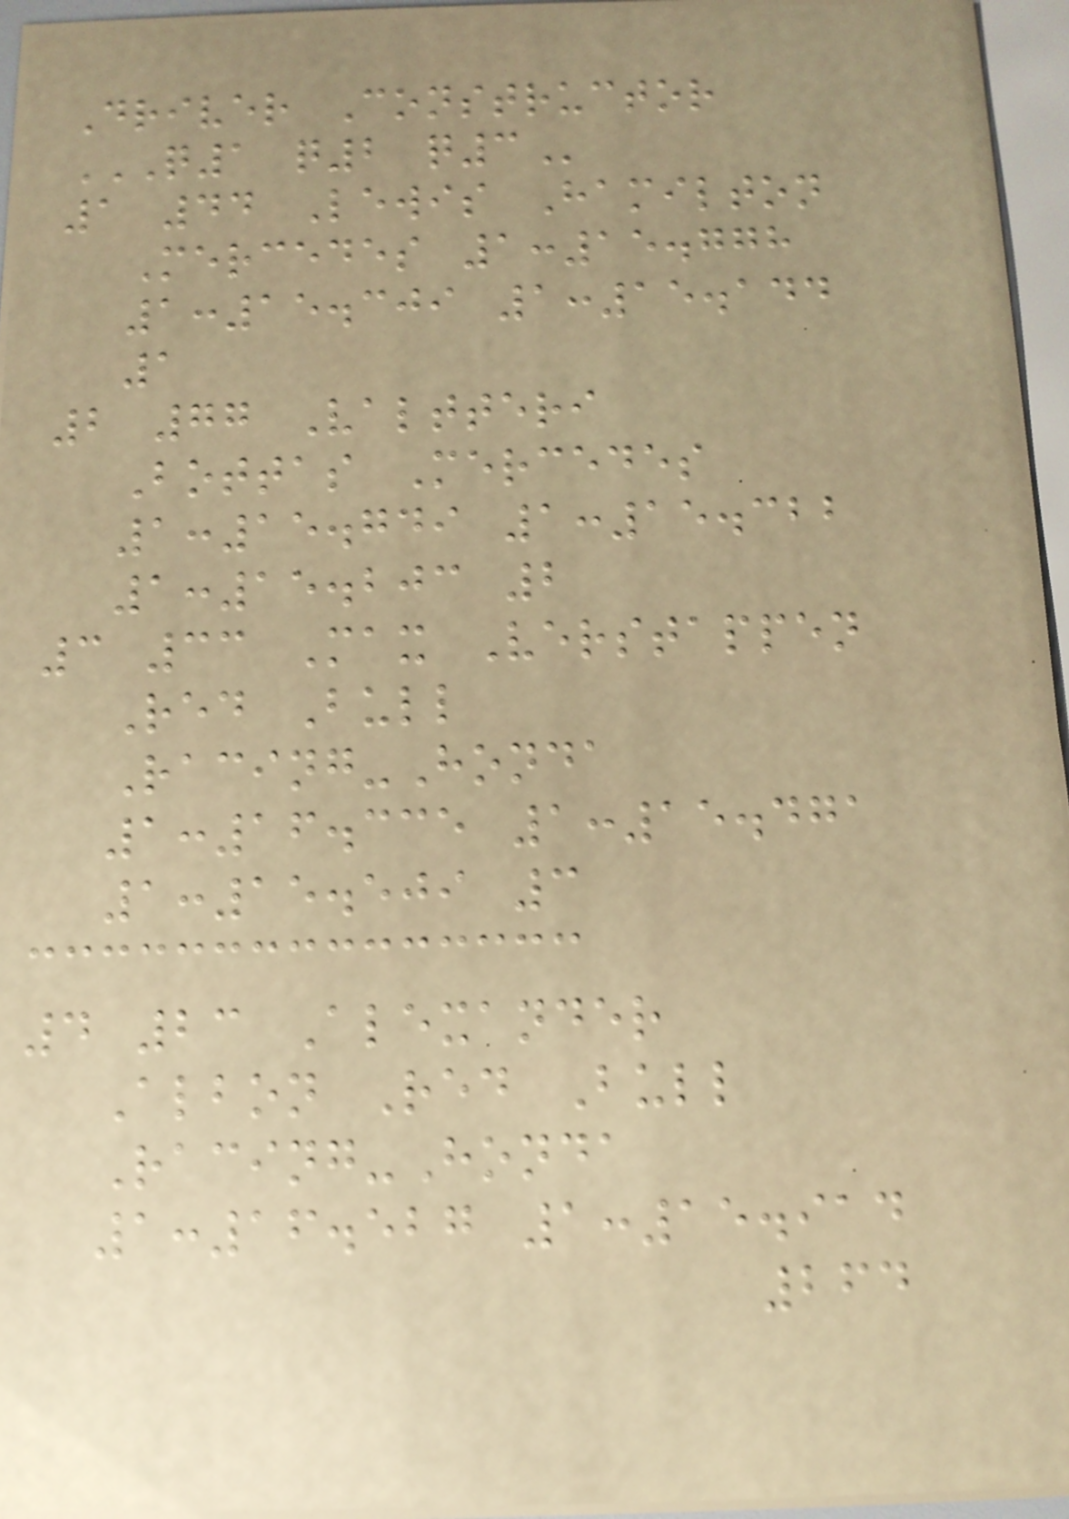Driver Constructor
Q1 Q2 Q3
1 44 Lewis Hamilton
Mercedes 1:15.778
1:15.309 1:15.144
1
2 77 Valtteri
Bottas Mercedes
1:15.749 1:15.322
1:15.203 2
3 33 Max Verstappen
Red Bull
Racing-Honda
1:16.335 1:15.471
1:15.509 3
4 23 Alexander
Albon Red Bull
Racing-Honda
1:16.527 1:15.914
264
